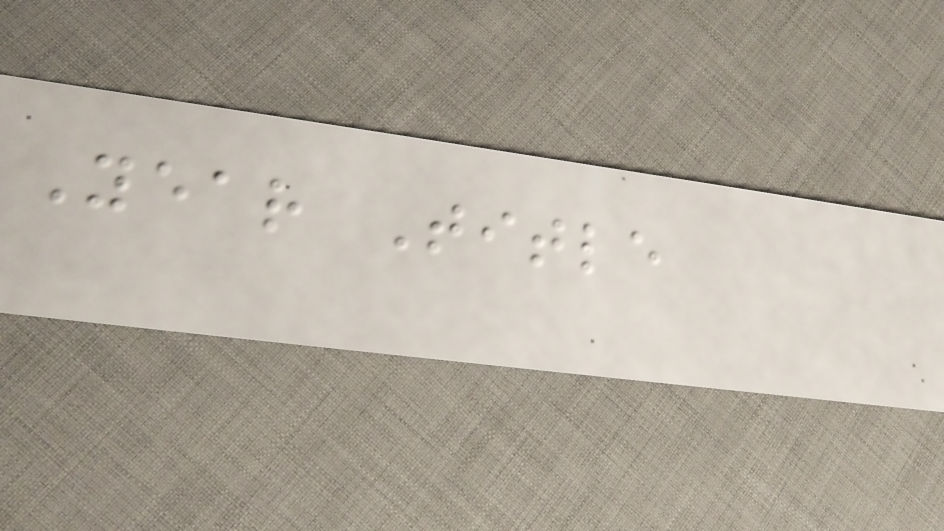Year Title
